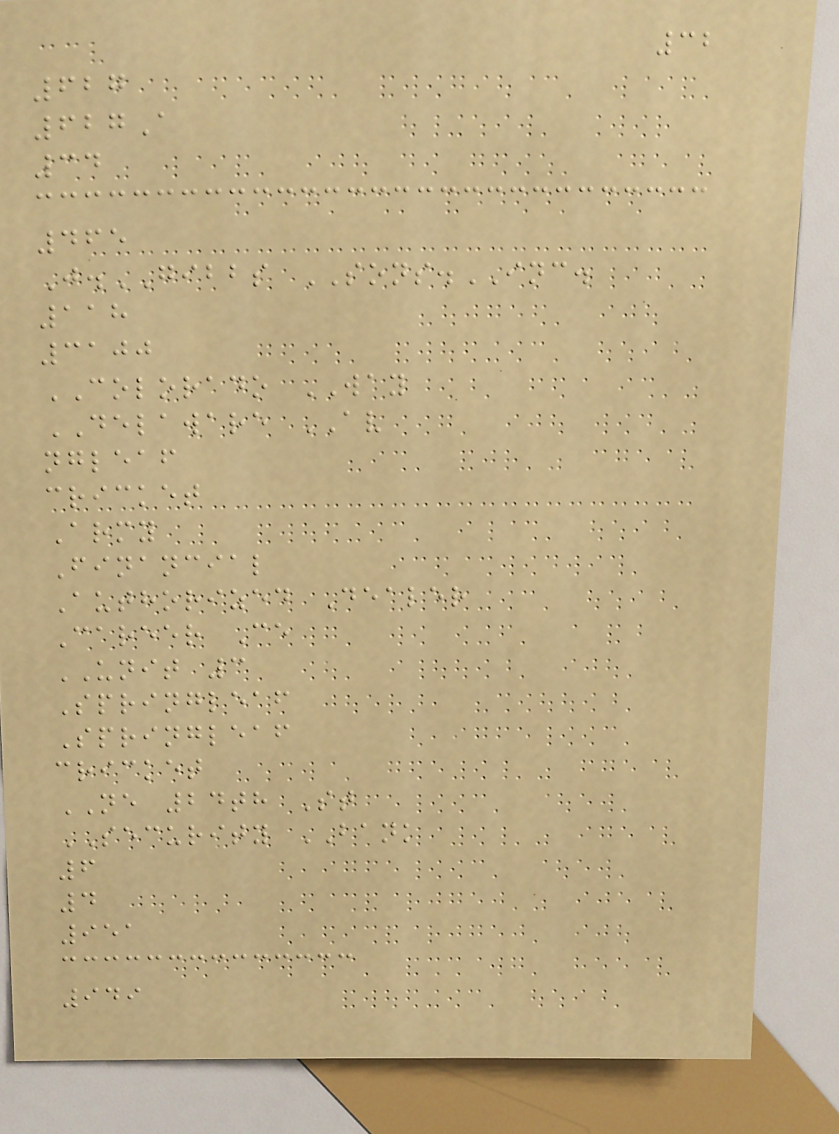32
627
627A
34
465
J.GIBBS SONS.INC.
118
3100
COLORADO WAY
DELAWARE AV
ngleaf
cricket
Army
Financial
Authorized Dealer
Career Ce
UNIT 3
Springleaf
Springleaf
cricket
NE 24th St
SECURITY BANK
6
4
951
949
